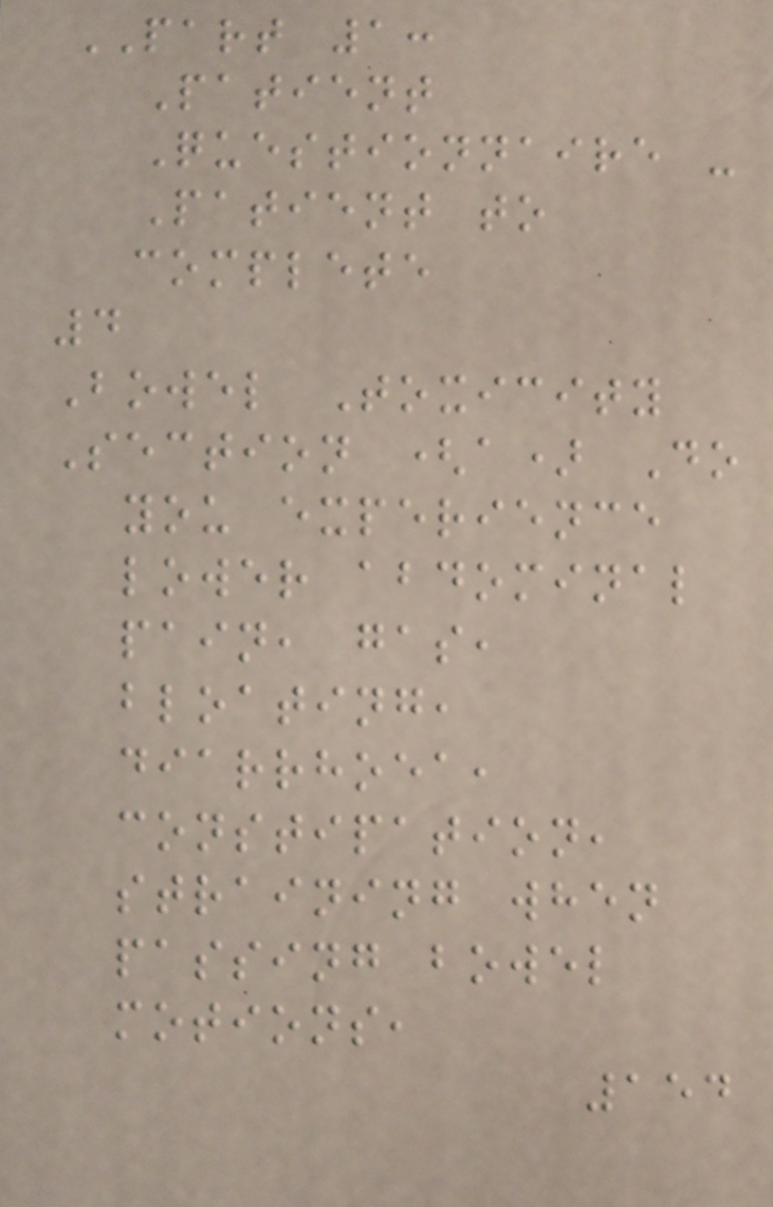PART 1:
Patient
Questionnaire -
Patient to
complete
4
Bowel Toxicity
Section (a) Do
you experience
lower abdominal
pain, gas,
bloating,
diarrhoea,
constipation,
straining when
passing bowel
motions,
154
